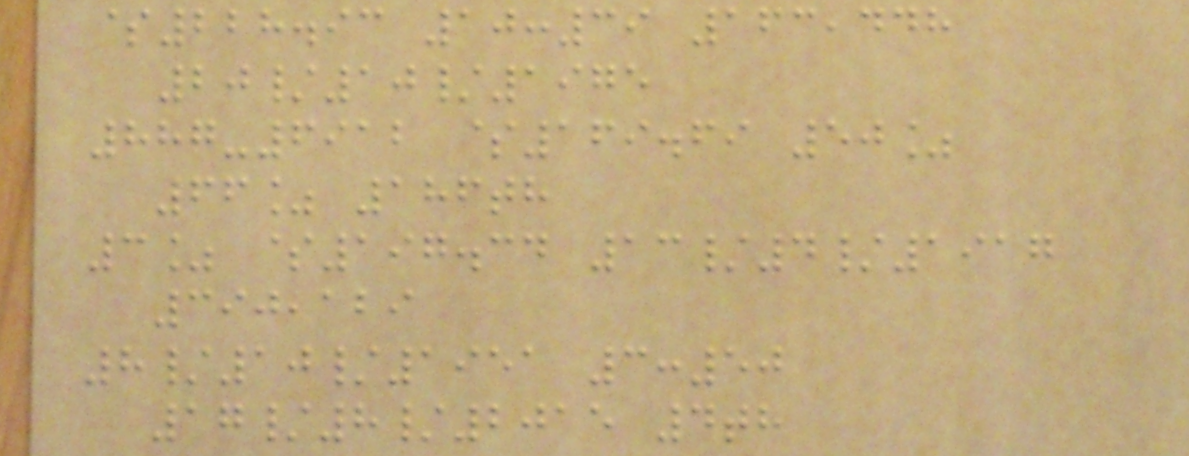$228.93 10:39 163,448
20/10/1975
887-6912 $169.69 50%
66% 186th
3% $197.34 13/4/1917
390,129
8/10/1951 3:50
17/8/2015 4th
